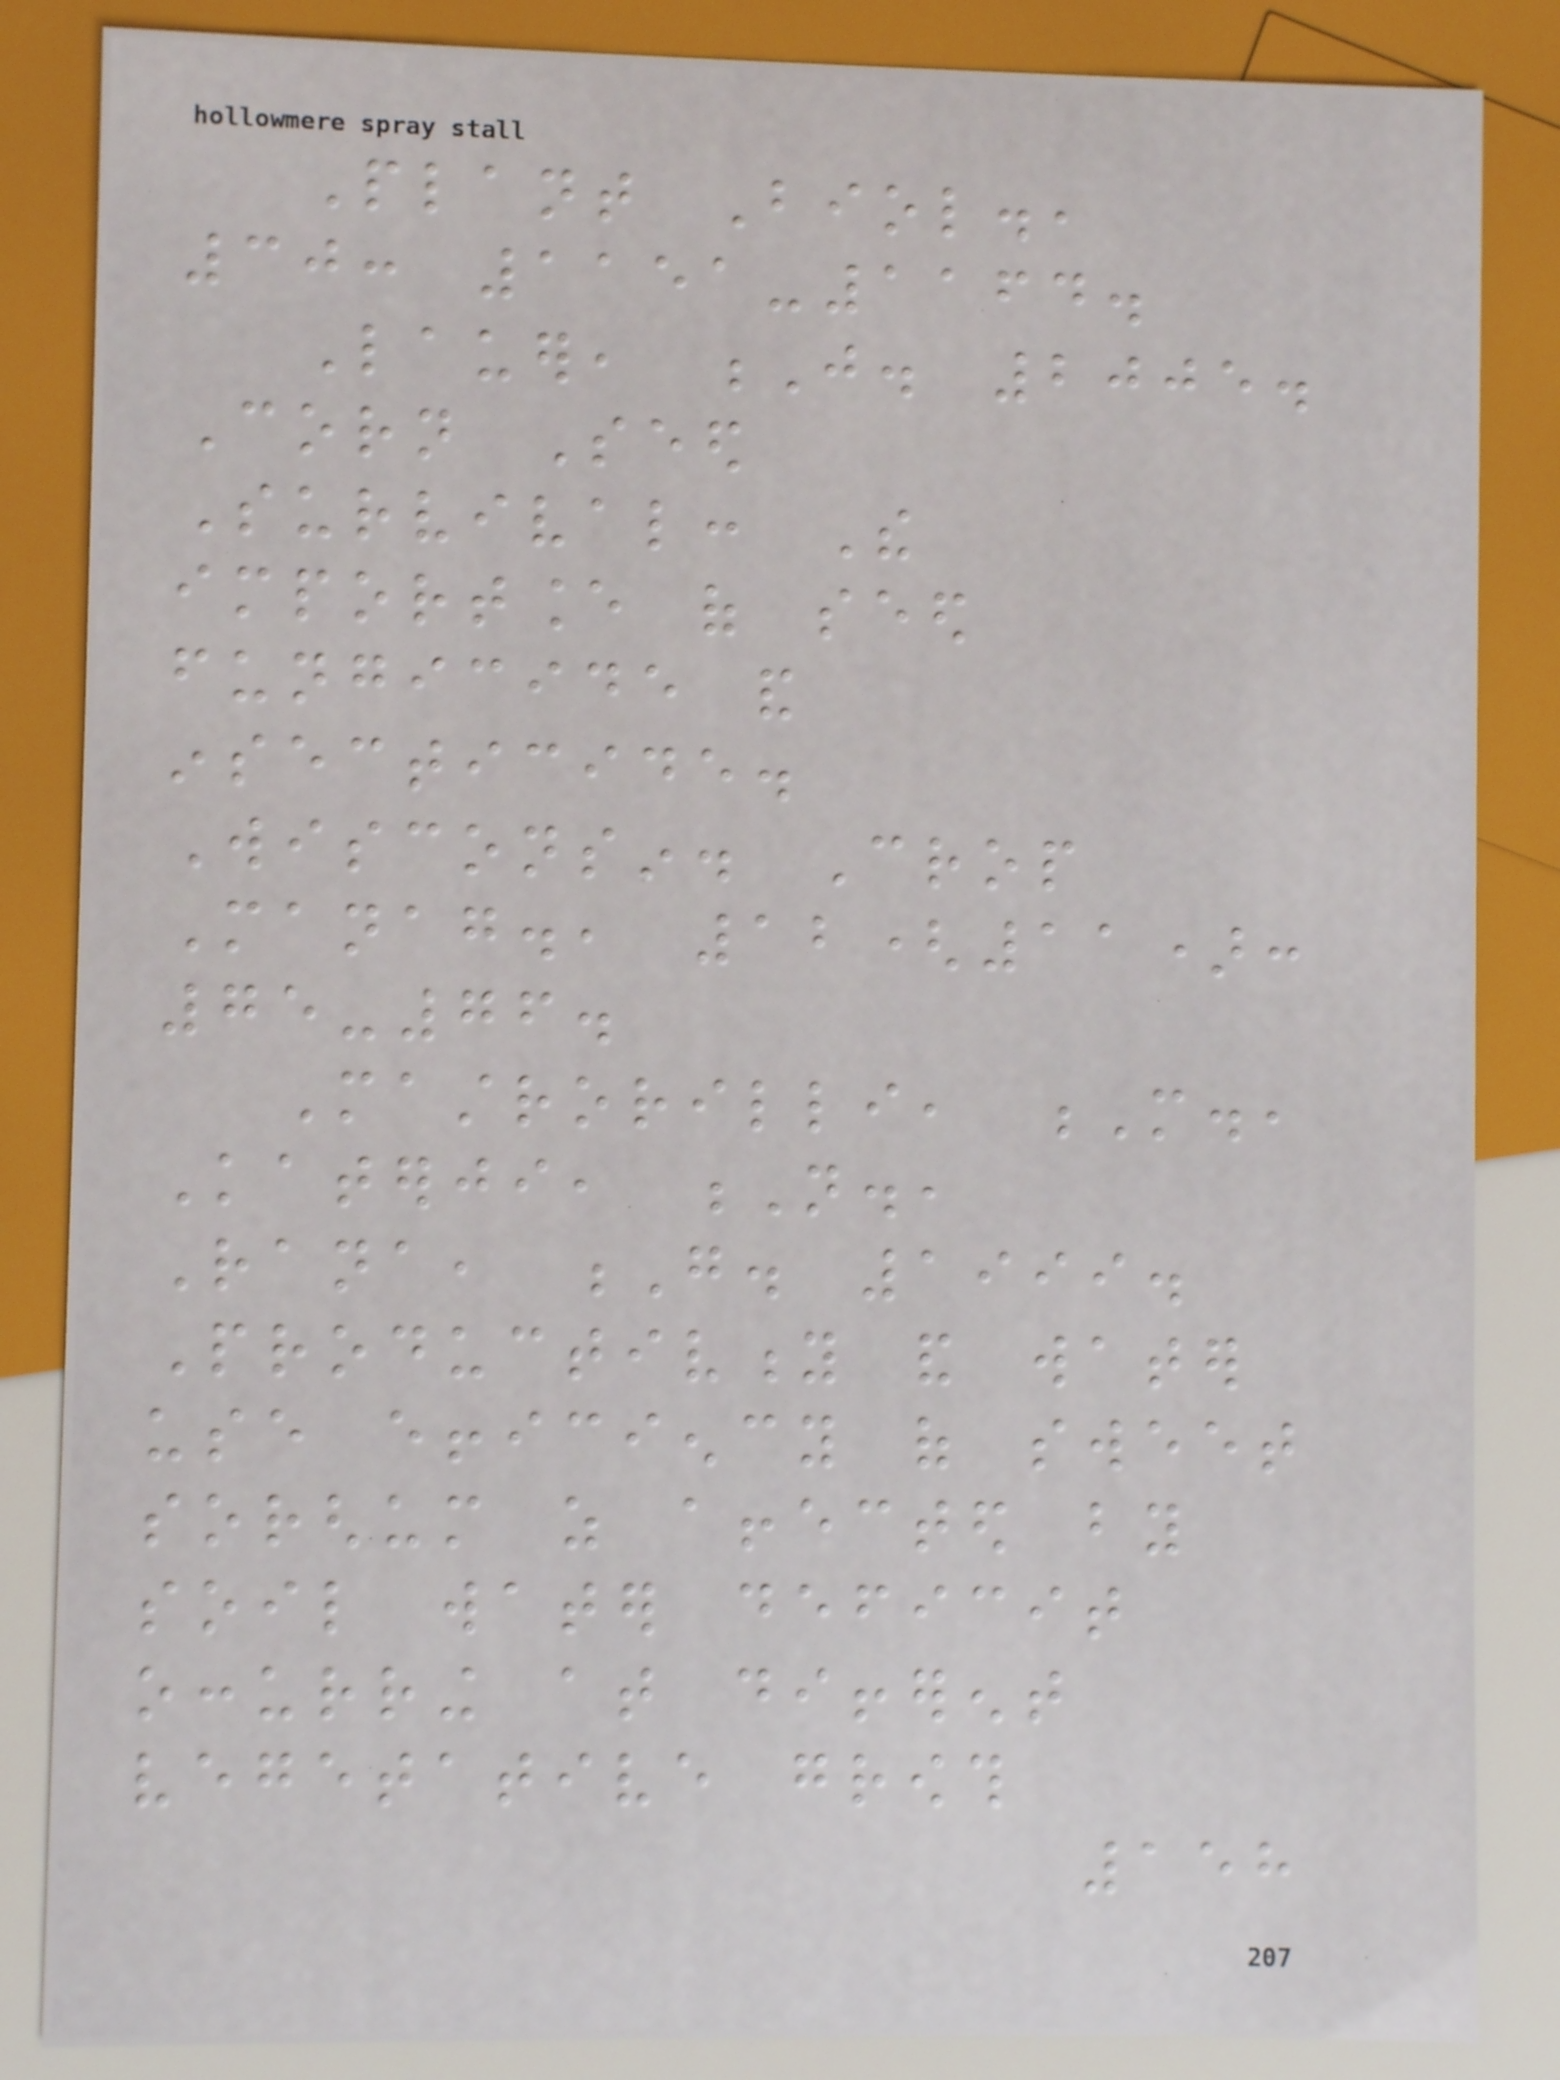Plant Biol.,
30: 1151-1164.
Lauer, J. 2005.
Corn Seed
Survival: The
importance of seed
fungicide and
insecticide.
Wisconsin. Crop
Manag., 12(11):
75-76.
Mastrorilli, M.,
Katerji, N.,
Rana, G. 1999.
Productivity and water
use efficiency of sweet
sorghum as affected by
soil water deficit
occurring at different
vegetative growth
158
